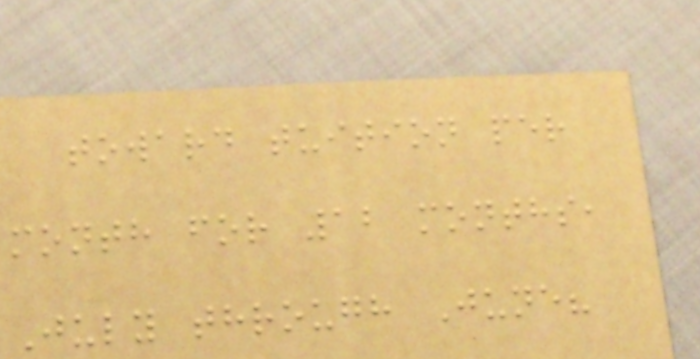toward tuition per
month for 12 months,
July through June?
